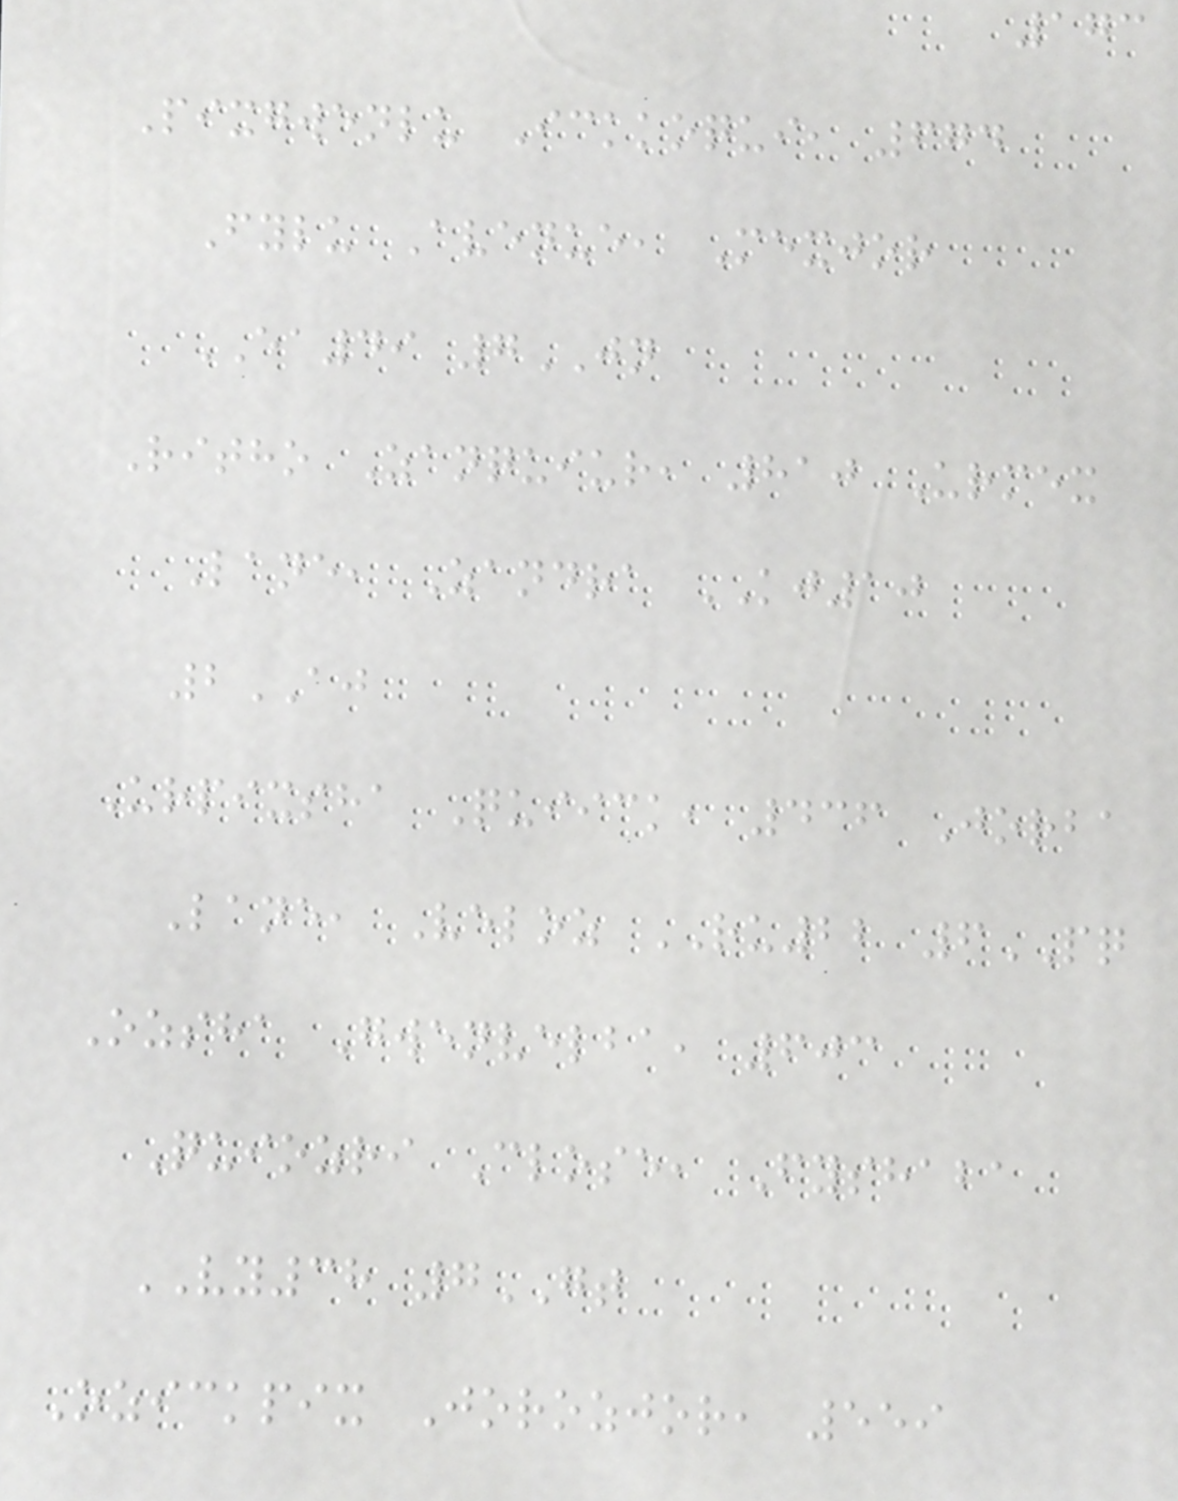173
Pixgwenlu Ickkoqui, 674
Fylu Avenue, Mexjor
EA49 7JN
Ritho Zanquiur, 810 Urmex
Lane, Zandra KJ10
2AJ
Urpixsha Quiick, 436 Jorba
Lane, Veloz RU22 6PQ
Ozsha Gwenvelba, 603
Quiozri Close, Fyshaba
VY38 7GT
Ozickpix Jorozjor, 559
